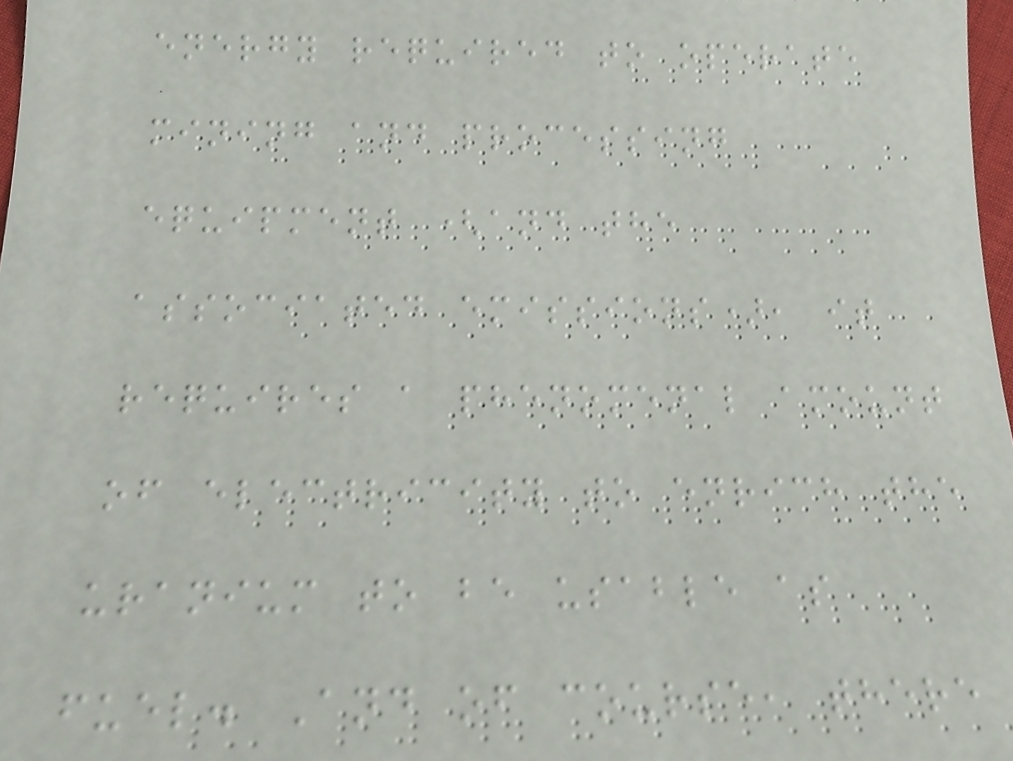energy required to operate
mining and processing
equipment (and the
associated emissions), it
requires a phenomenal amount
of electricity to enrich the
uranium to be usable as
fuel. And of course, there
